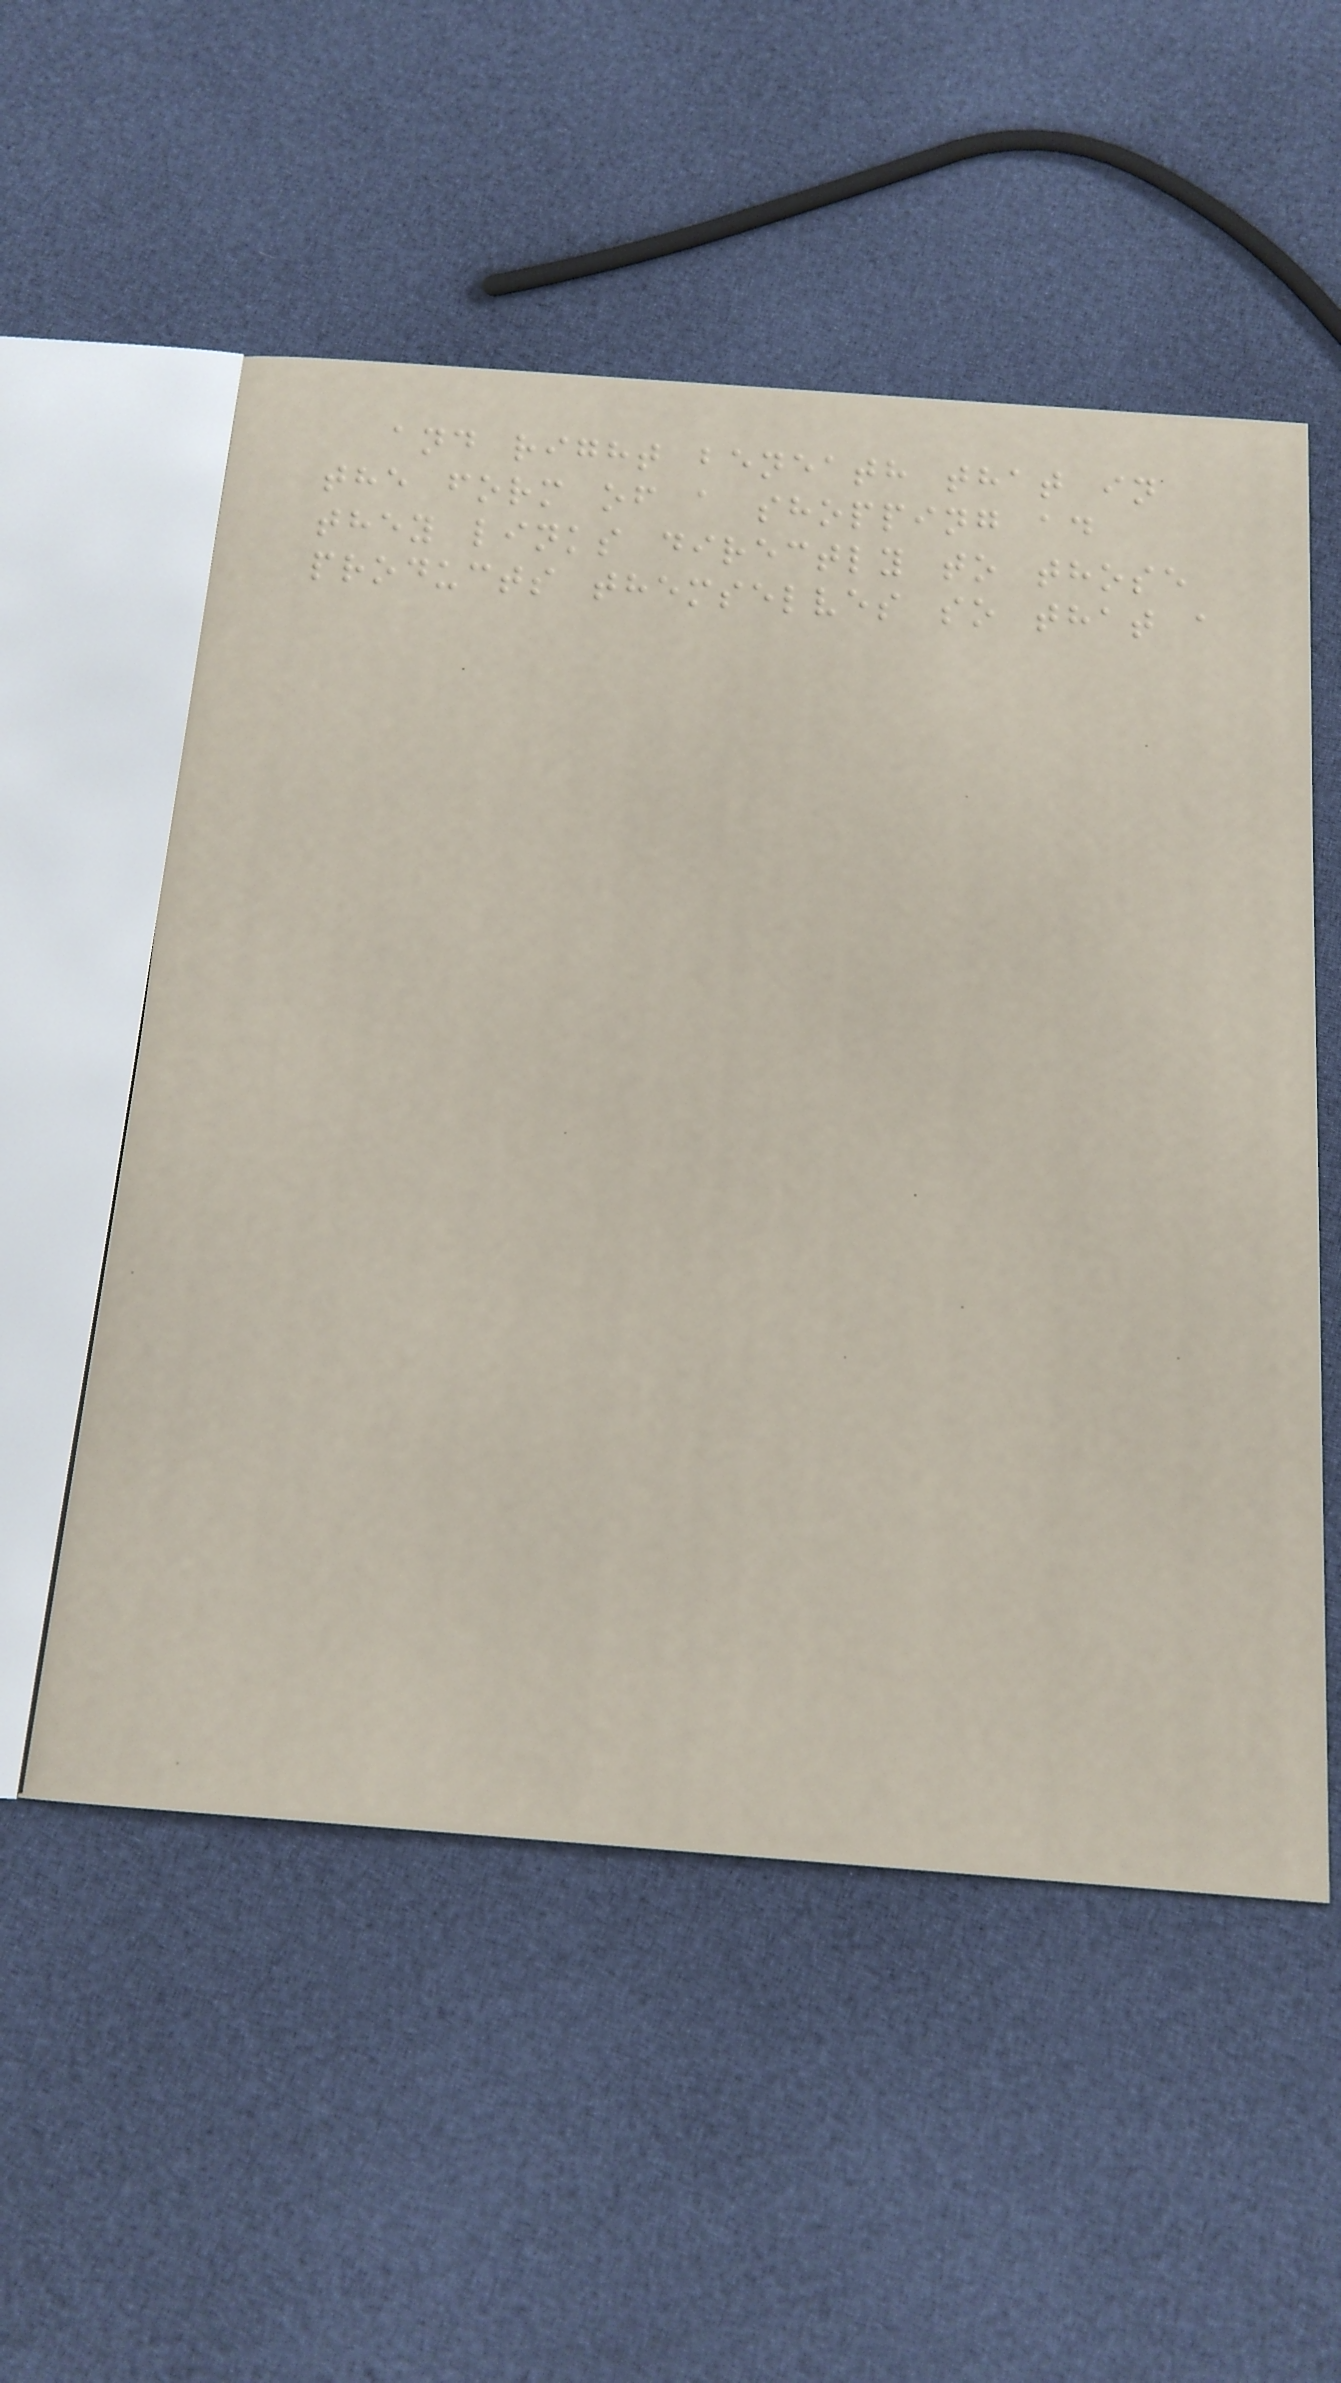and right beneath that in
the form of a shopping ad
they links directly to those
products themselves so that a
